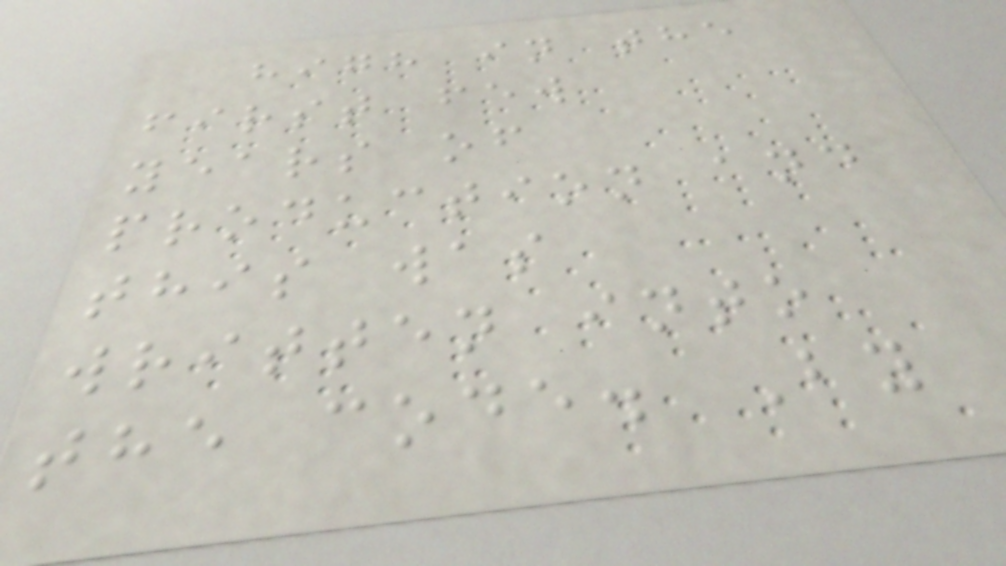high in the
first few
years of
production and
this was
written into
the code. By
